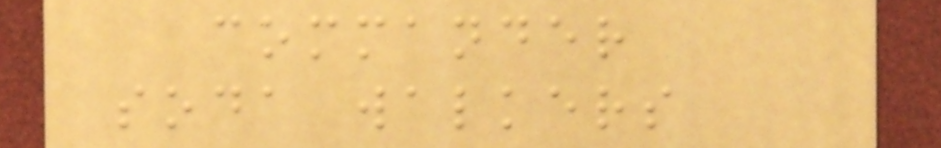commander
soda walkers
